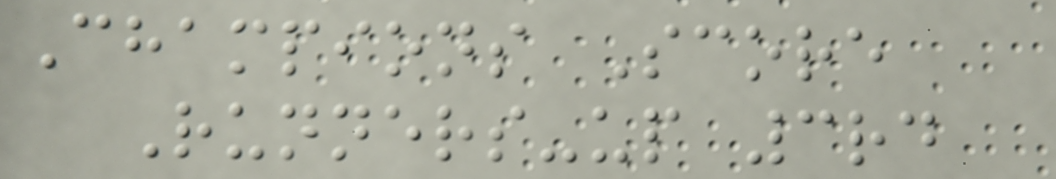Champions Score
Runners-up 3rd
